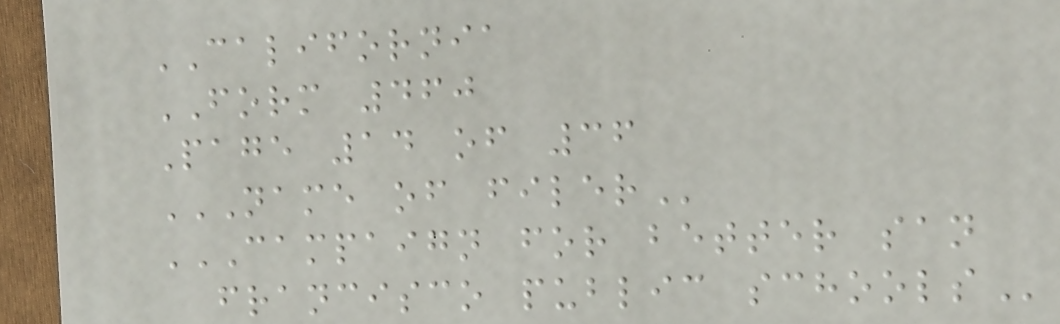CALIFORNIA
FORM 460
Page 14 of 36
NAME OF FILER
CAMPAIGN FOR BETTER SAN
FRANCISCO PUBLIC SCHOOLS
